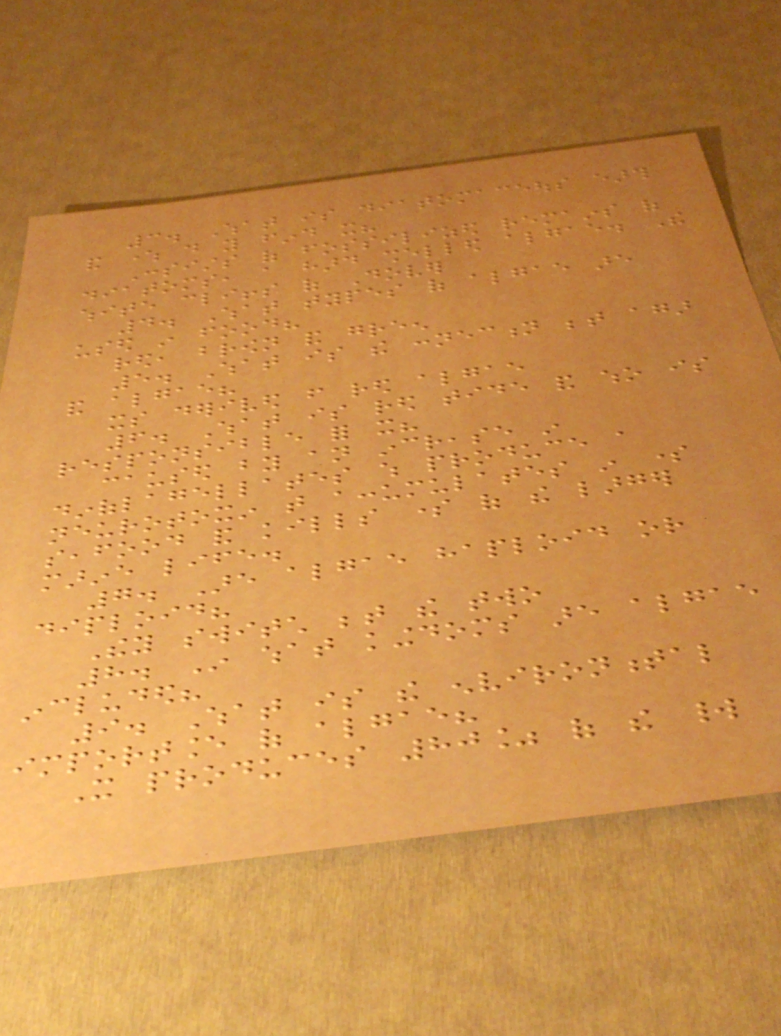3. What is diatomaceous earth
and where do you find it?
Consists of fossilized remains of
diatoms, a hard shelled algae. The
white cliffs of Dover
4. What types of algae are
used in food?
red, brown and green
5. What is the connection between agar
and algae?
its derived from red algae
6. What is red tide and who is
responsible for it?
caused by an increase in
dinoflagellates which produce a
neurotoxin that accumulates in some
seafood and kills some of the larger
marine life.
7. Are algae haploid or
diploid?
They switch between the two
8. In what kingdoms are algae
included?
9. What is the environmental
importance of algae?
It produces 80% of the world
